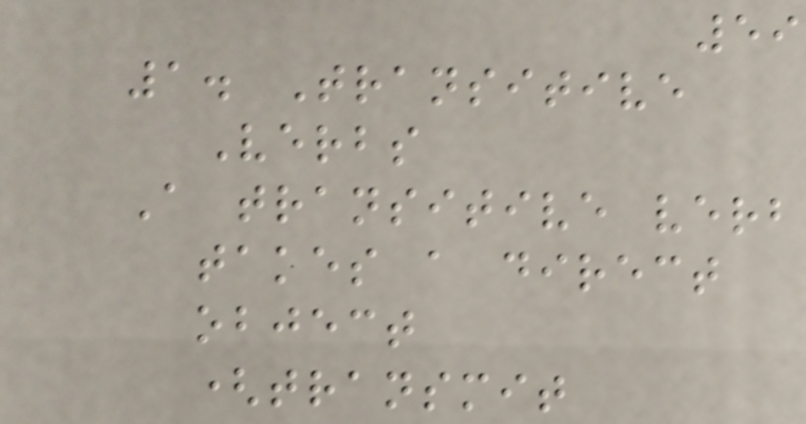59
1. Transitive
Verbs
A transitive verb
takes a direct
object
(transmit
